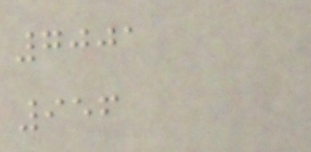7001
956
